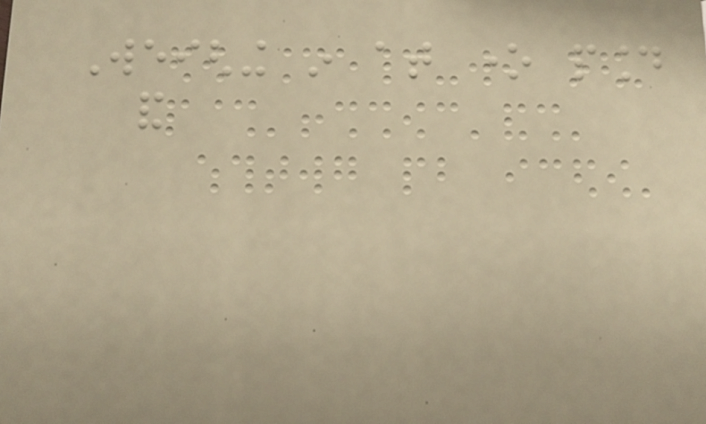Weighing in at one pound
and
